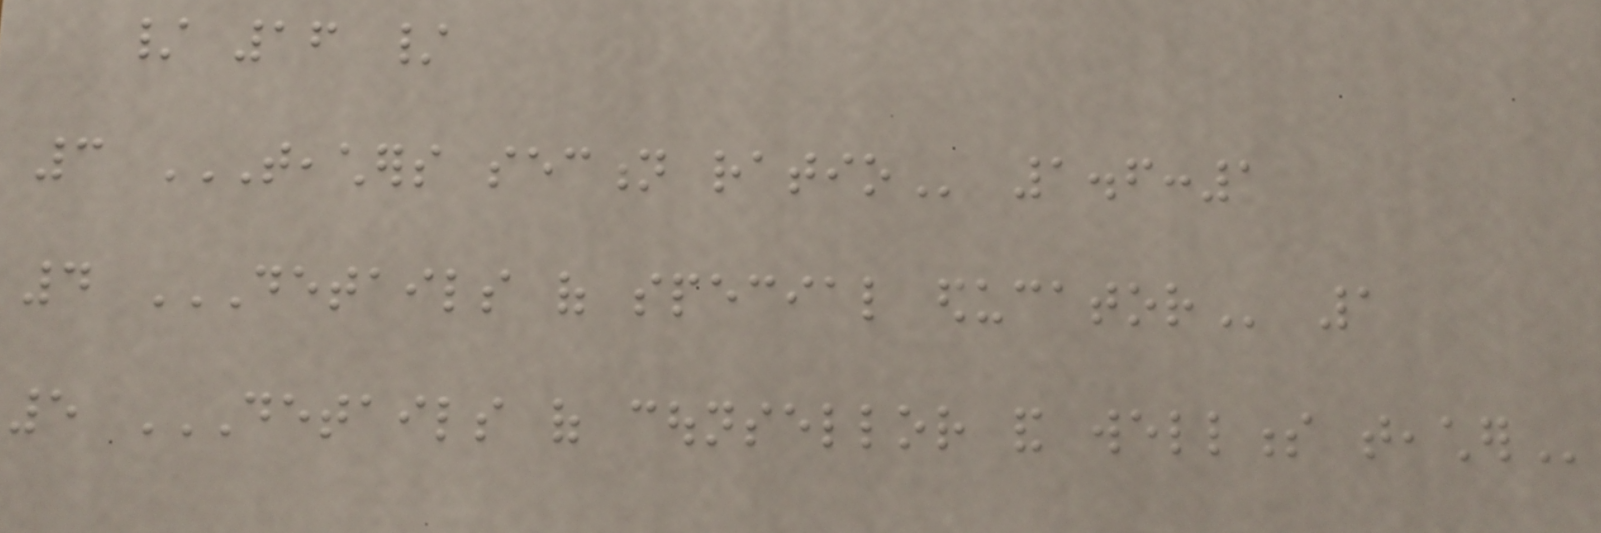/ 16 /
3 TEACHERS SECTION RATIO 1.6:1
4 DETAILS OF SPECIAL EDUCATOR 1
5 DETAILS OF COUNSELLOR AND WELLNESS TEACHER
